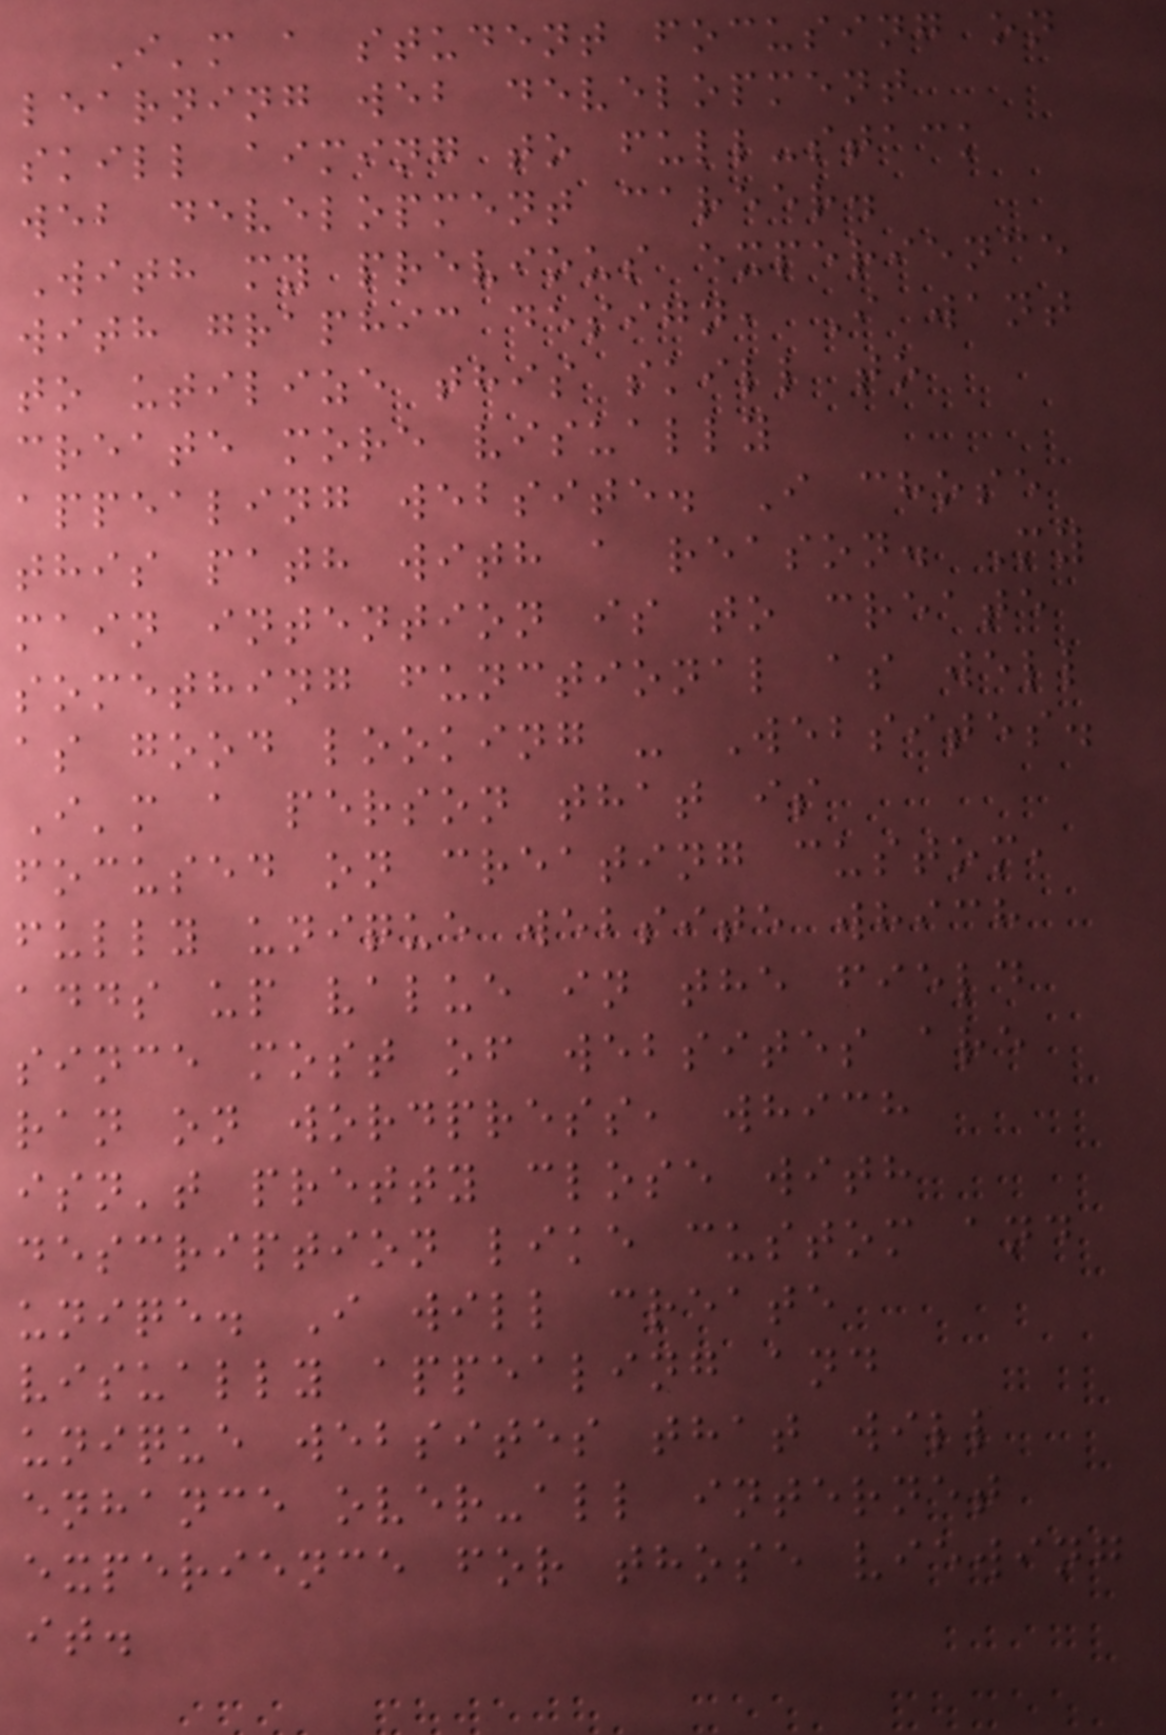I'm a student focusing on
learning web development
skill aiming to full-stack
web development career.
With my previous experience
with graphic design, I want
to utilize this skill to
create more visually
appealing website. I chose
this path with a reason. My
main intention is to create
something functional as well
as good looking - Websites.
I'm a person that is
focused on creating custom,
fully unique website which
adds up value in the field
since most of websites are
ran on wordpress, which
isn't pretty close with
description like custom and
uniqe. I will create
visually appealing and
unique websites that will
enhance over-all internet
experience for those viewing
it.
